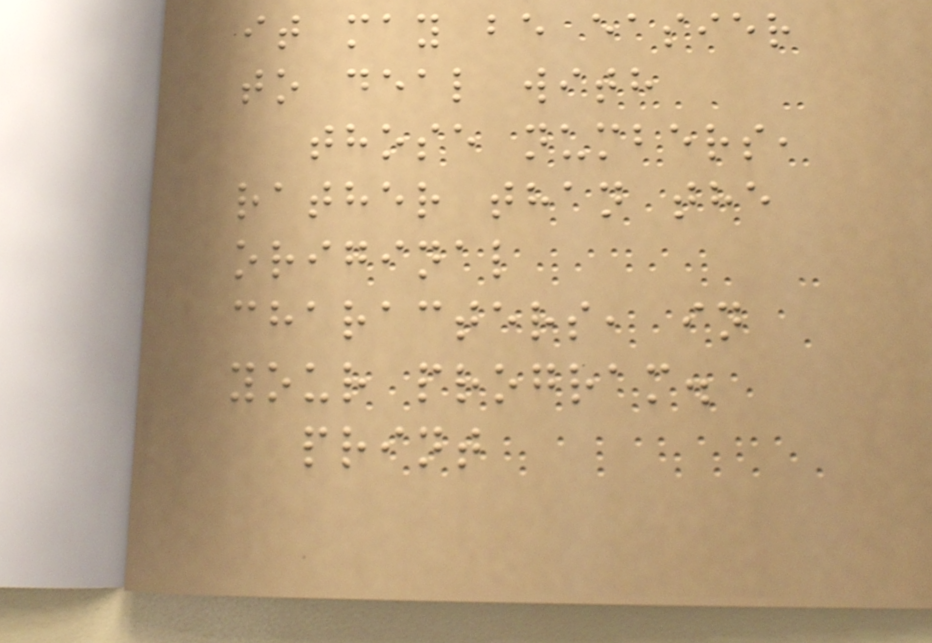it may be easier
to deal with
those numbers,
rather than the
original
characters, in
your program.
print
